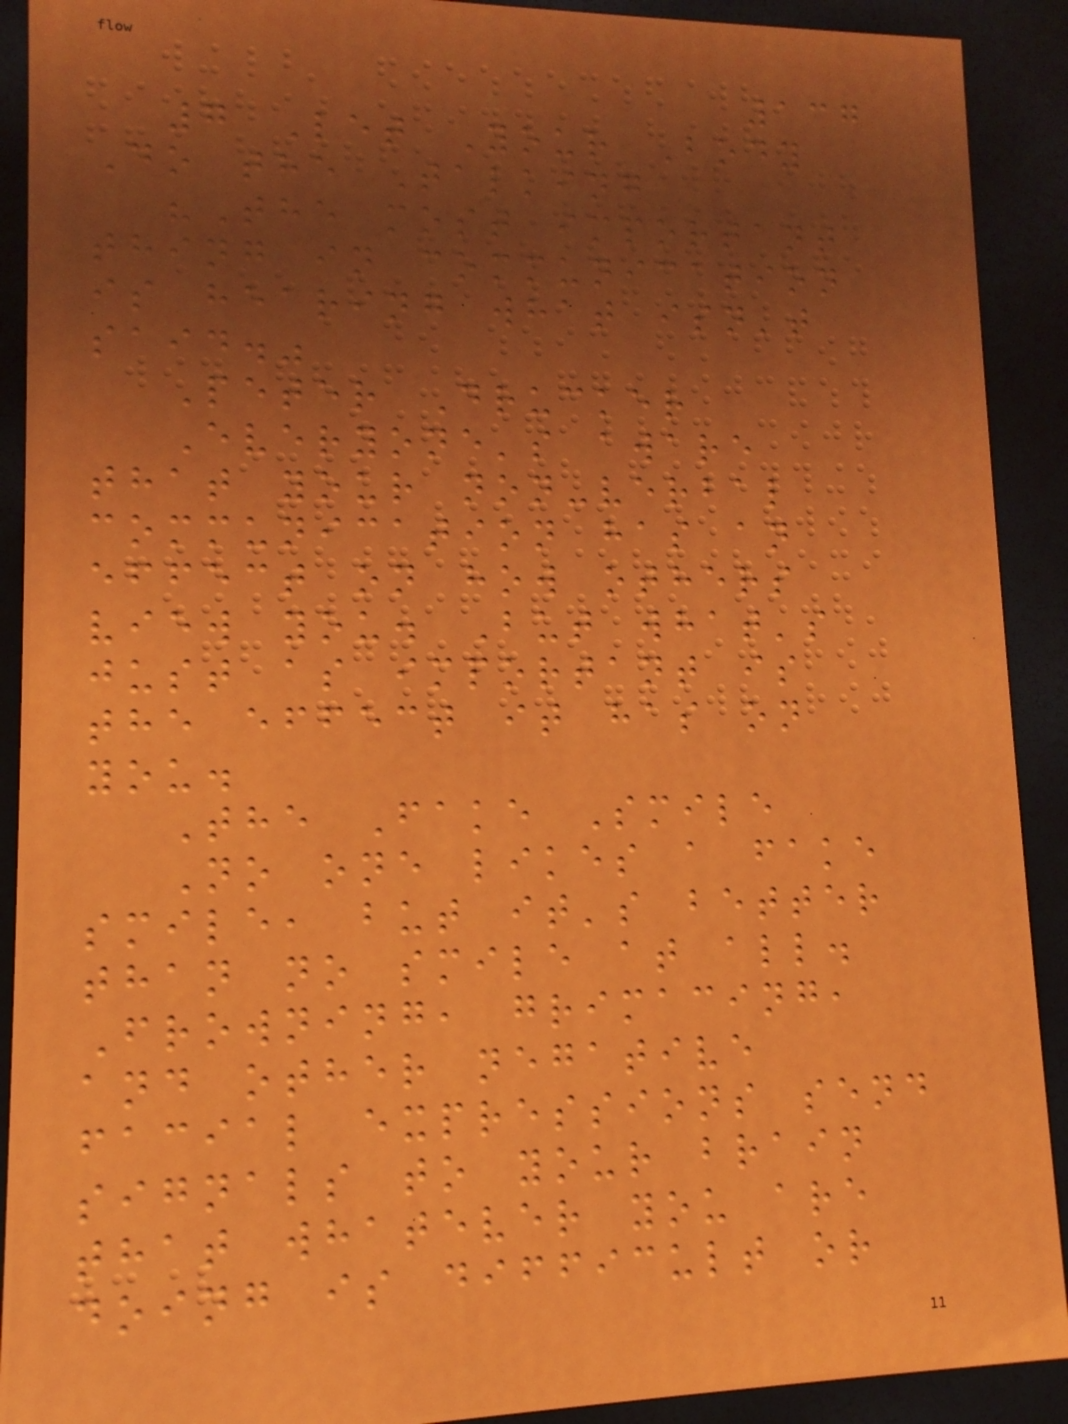137
7 Let Your Body
Do the Talking
"The most important
thing in communication
is hearing what isn't
said."
Peter Drucker
Everyone's aware
that your non-verbal
communication has an
effect on how others
view you. But what's
just as important is
the effect it has on
you.
The Fake Smile
No one likes a fake
smile, but it's better
than no smile at all.
Frowning, grimacing,
and other negative
facial expressions send
signals to your brain
that whatever you are
doing is difficult or
